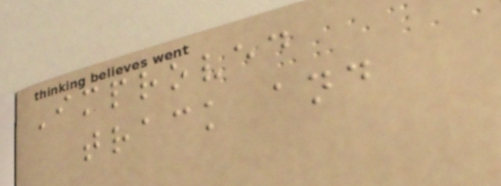Improved
track and
